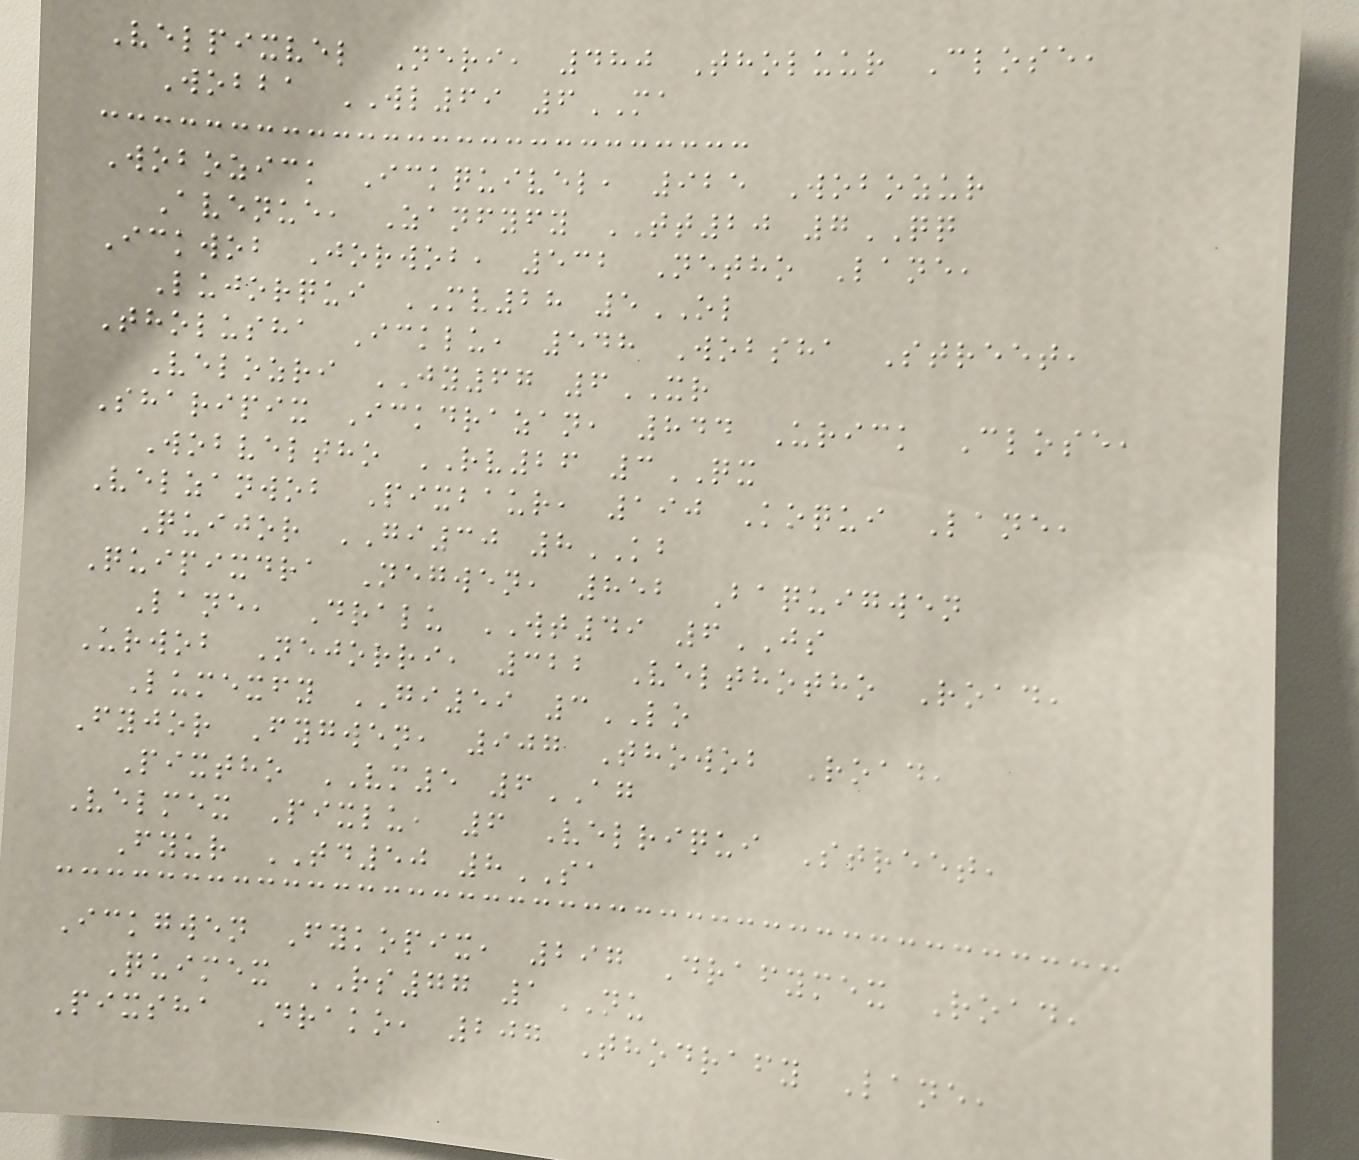Velpixvel Neri, 480 Tholuur Close,
Wobba WL69 6MA
Wobozick Ickquivel, 925 Wobozur
Avenue, Zanfyfy TT20 7QQ
Ickwob Jorwob, 532 Netho Lane,
Lujorqui MV28 5OL
Tholusha Icklu, 548 Wobsha Street,
Velozri JY67 6XR
Sharipix Ickdrazan, 844 Urick Close,
Wobveltho RV26 3QX
Velzanwob Pixbaur, 190 Koqui Lane,
Quijor GI30 8KB
Quipixdra Negwen, 852 Baquigwen
Lane, Dralu WT49 6JS
Urwob Nejorri, 322 Velthotho Road,
Lumexfy GI59 3LO
Fyjor Fygwen, 907 Thowob Road,
Pixtho VM5 6AG
Velmex Pixlu, 6 Velriqui Street,
Fyur TD50 8SA
Ickgwen Fykopix, 297 Drafymex Road,
Quimex RS77 1NU
Pixsha Drako, 207 Thodrafy Lane,
